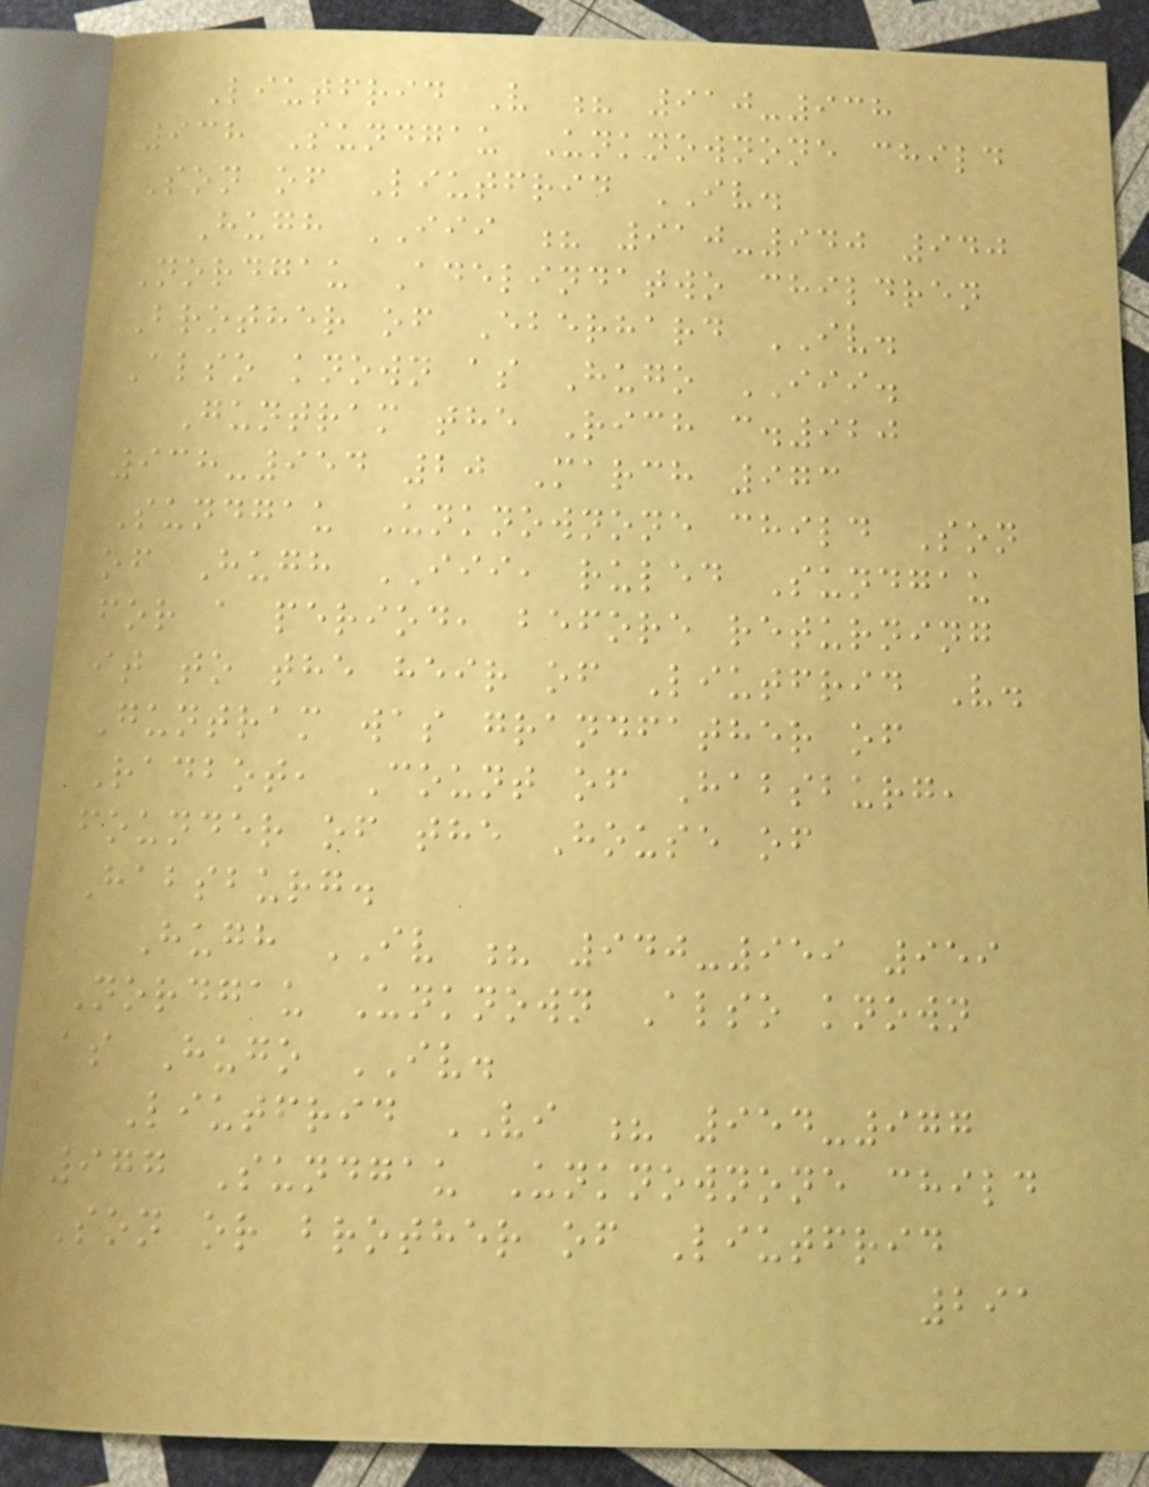Liutfrid V ? 910-938
938 Sundgau Unknownone child
Son of Liutfrid IV.
Hugh III ? 910-940 940
Nordgau Adelindatwo children
Brother of Eberhard IV.
Also known as Hugo III.
Guntram the Rich c.920
938-954 20 March 973
Sundgau Unknownone child Son
of Hugh III, ruled Sundgau
for a period, before returning
it to the heir of Liutfrid V.
Guntram was grandfather of
Radbot, Count of Habsburg,
founder of the House of
Habsburg.
Hugh IV ? 940-959 959
Nordgau Unknown Also known
as Hugo IV.
Liutfrid VI ? 954-977
977 Sundgau Unknownone child
Son or brother of Liutfrid
291
